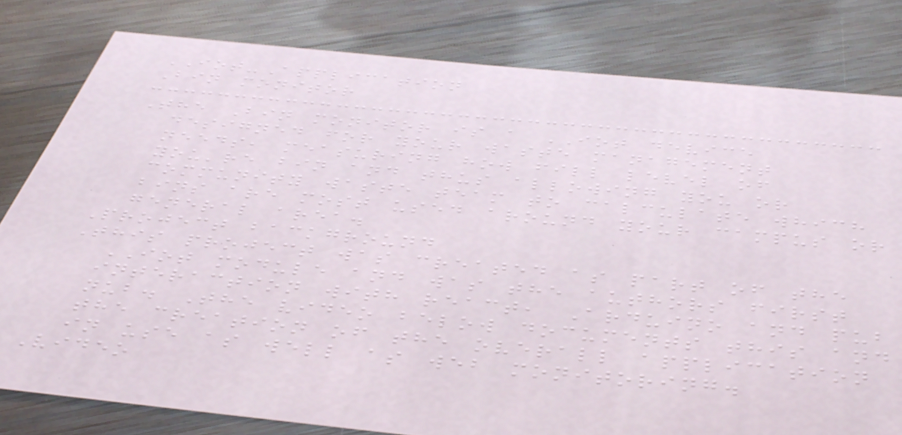IOT-Application
Bin monitor
The Bin monitor is a IOT device
designed for your waste management
needs, measuring how fill level of
you're bin and thus allowing you or
community waste team to calculate which
bins are most used around your campus or
general area.
Project background
This project was created as part of the
IOT module and was the authors first
interaction with react, Arduino and pub
nub. The video below documents this and
the creation of the overall application
in use as well as web monitoring.
Video
